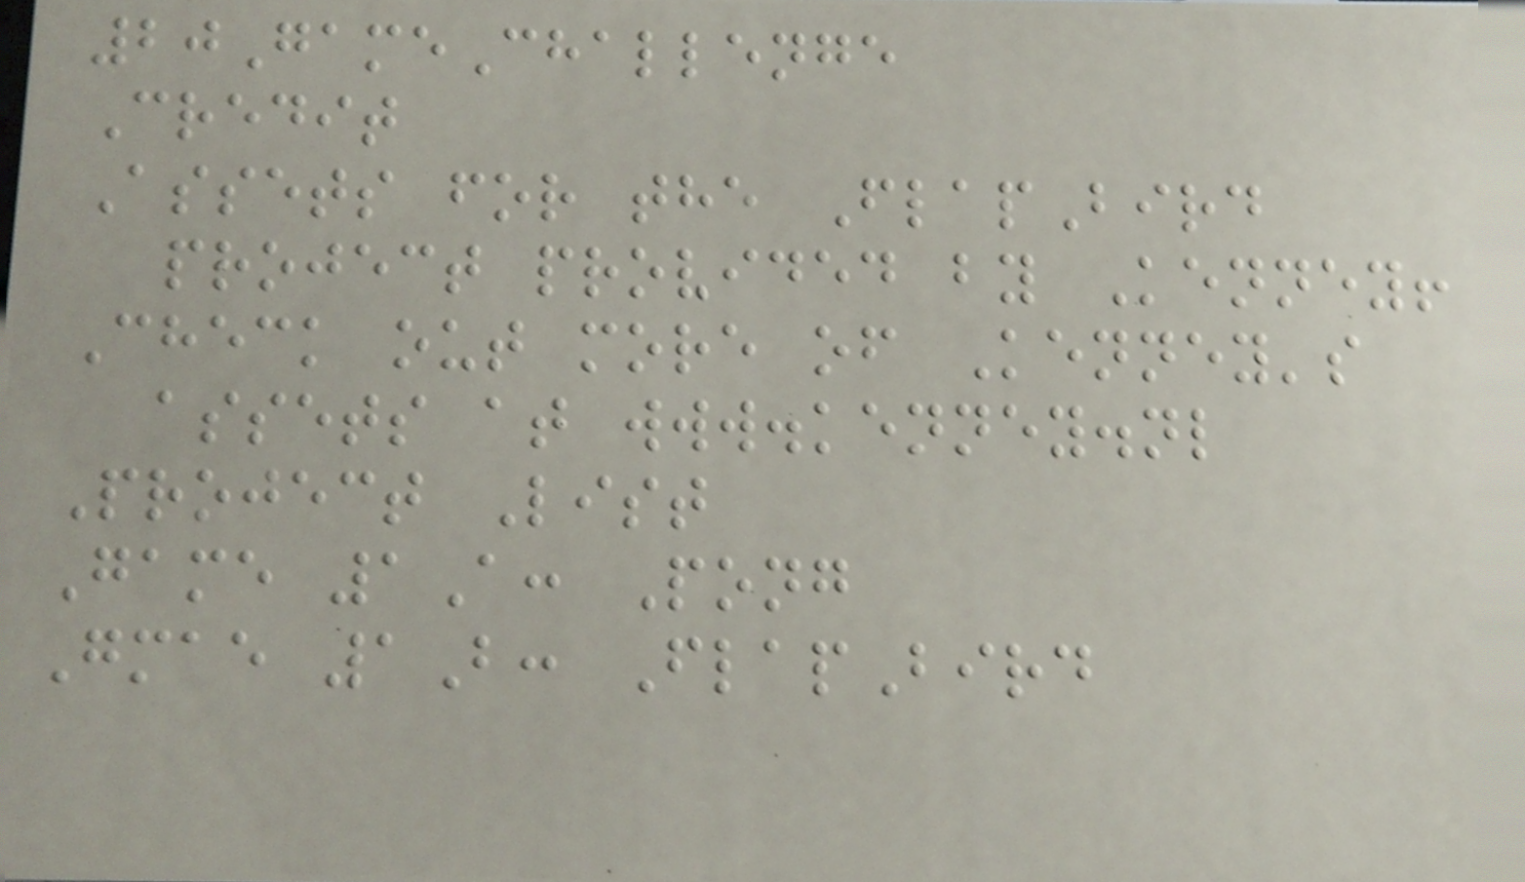20GameChallenge
Credit
Assets for the FlapBird
project provided by Kenney!
Check out more of Kenney's
assets at www.kenney.nl
Project List
Game 1A: Pong
Gmae 1B: FlapBird
